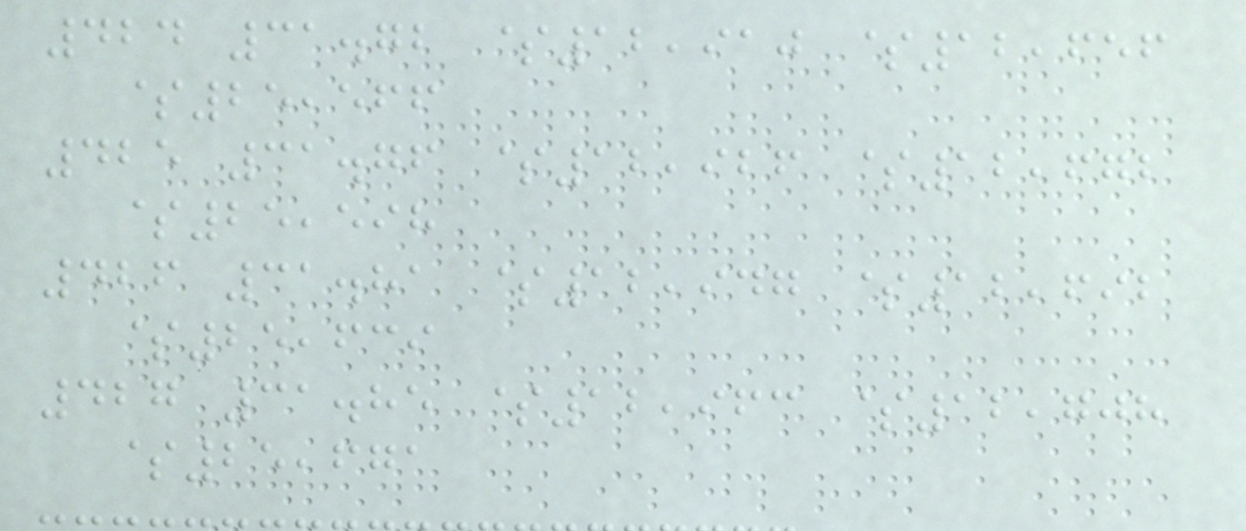424 31.72 $12,910 $12,656
$25,566
425 31.76 $12,926 $12,672
$25,598
426 31.81 $12,947 $12,692
$25,639
427 31.85 $12,963 $12,708
$25,671
